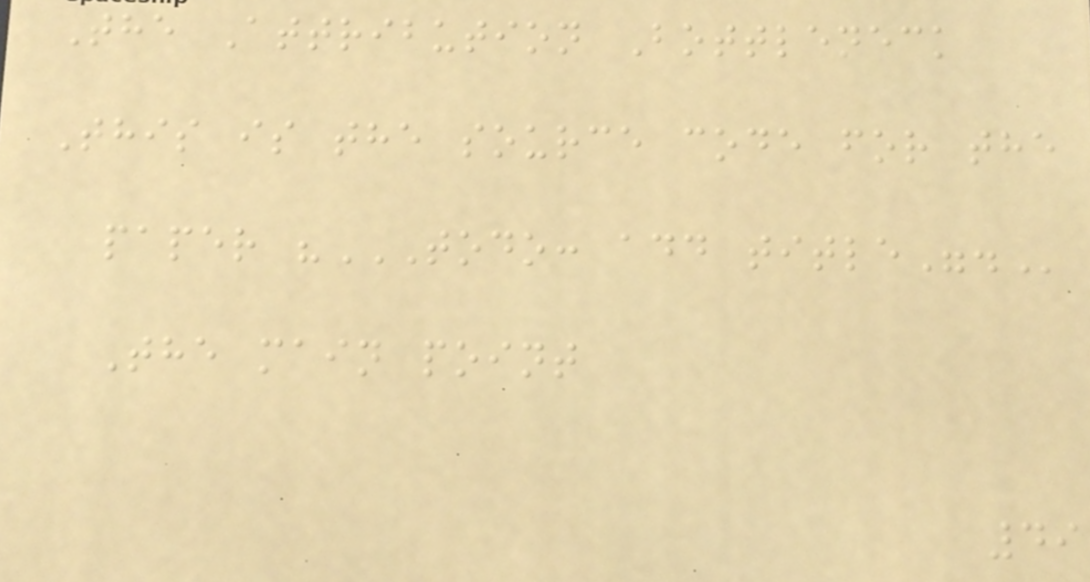The Attribution Bottleneck
This is the source code for the
paper "TODO: ADD TITLE".
The main point
49
